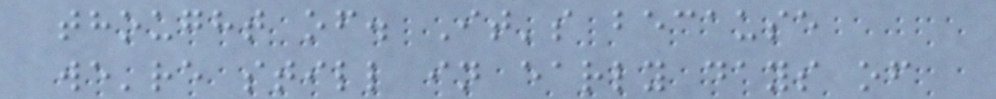thought of. It's because
we're still in early days of
